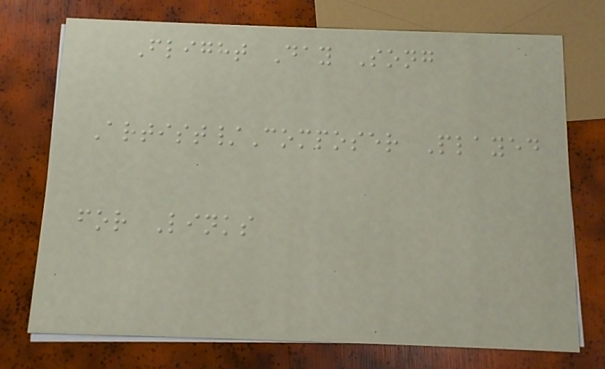Flight Day Song
Artist/Composer Played
for Links
